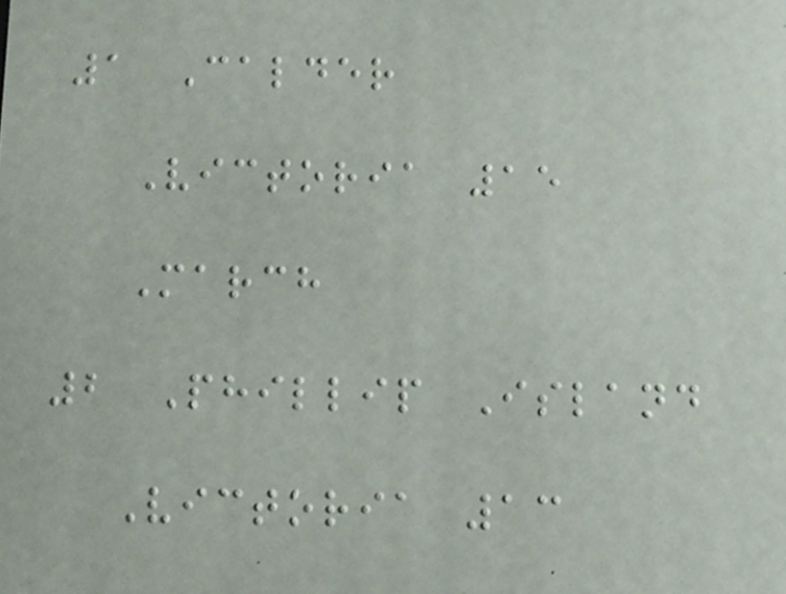1 Calder
Victoria 15
March
2 Phillip Island
Victoria 13
